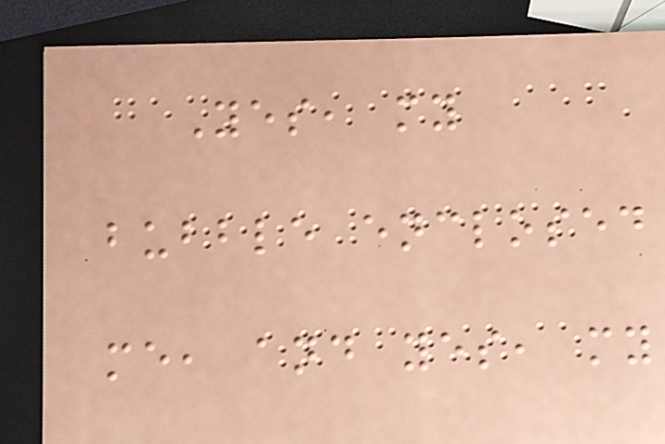Yes, my
bubble enclosed
me, and yes, my
